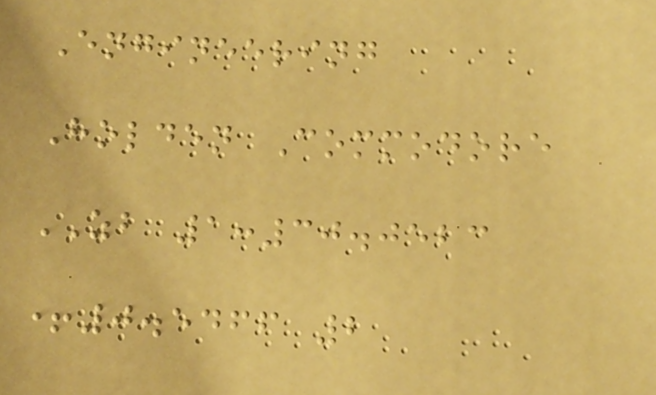Engineering
Holden Commodore
ZB 1:30.0523
+0.5466 2
